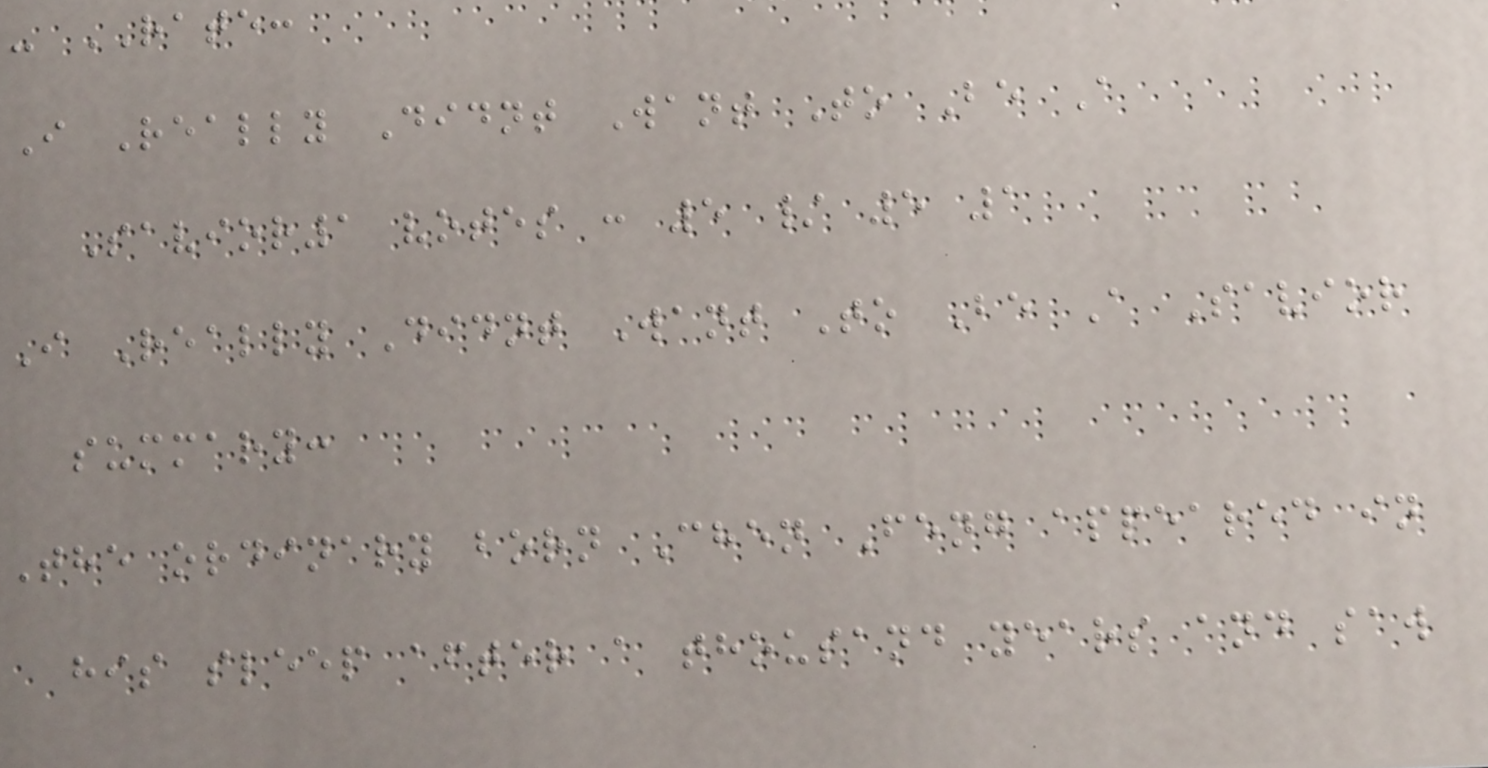- RATE:
I Really Didnt Want To Be A
Savior1 votes : 5 / 5 1
I Really Didnt Want To Be A Savior
summary:
The ordinary born Chen Feng appeared in
his sleep after a thousand years and saw
